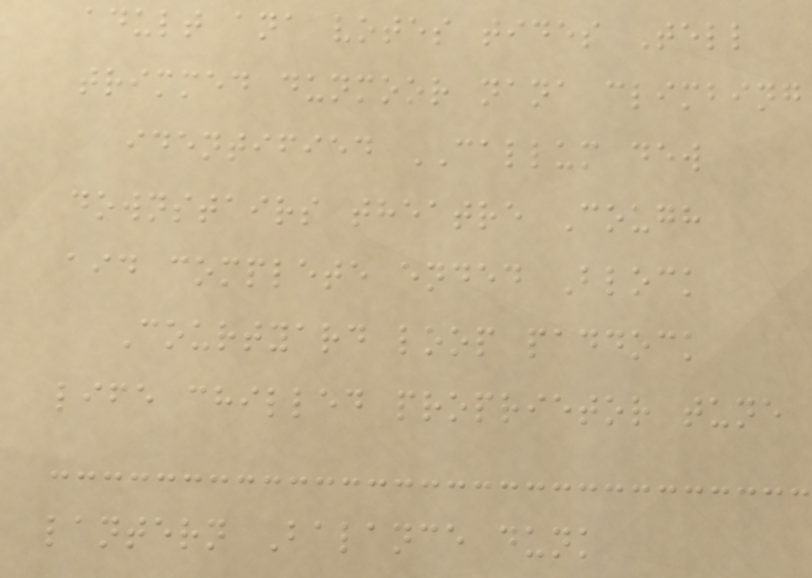adult ana votes tides Tell
trimmed dunmoor nana climbing
identified CALLUM dew
downstairs theatre Cough
aid complete ended Block
Courtyard loop paddock
life chilled proprietor tune
lantern Balance dunk
